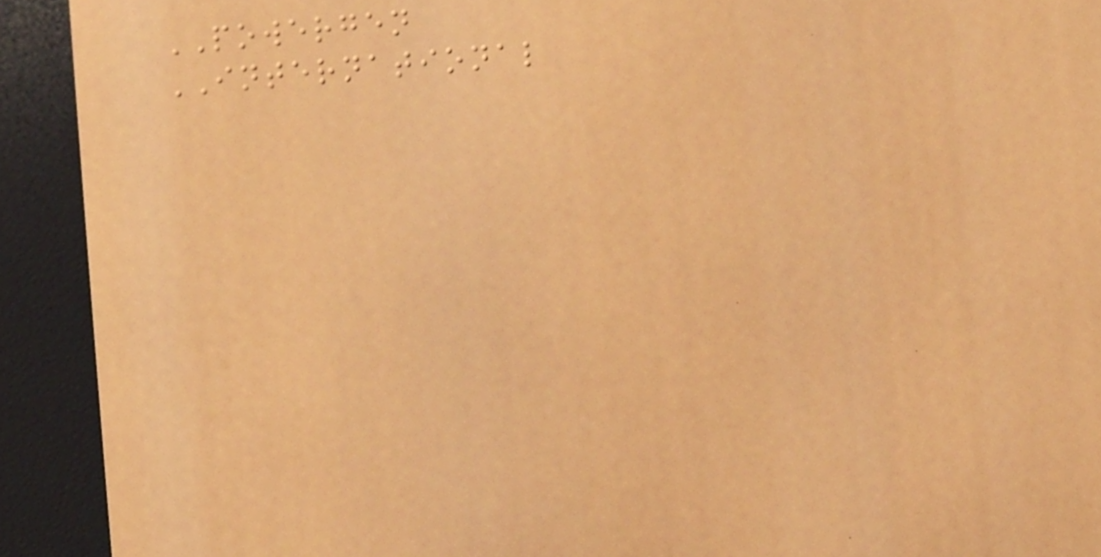POWERGEN
INTERNATIONAL
